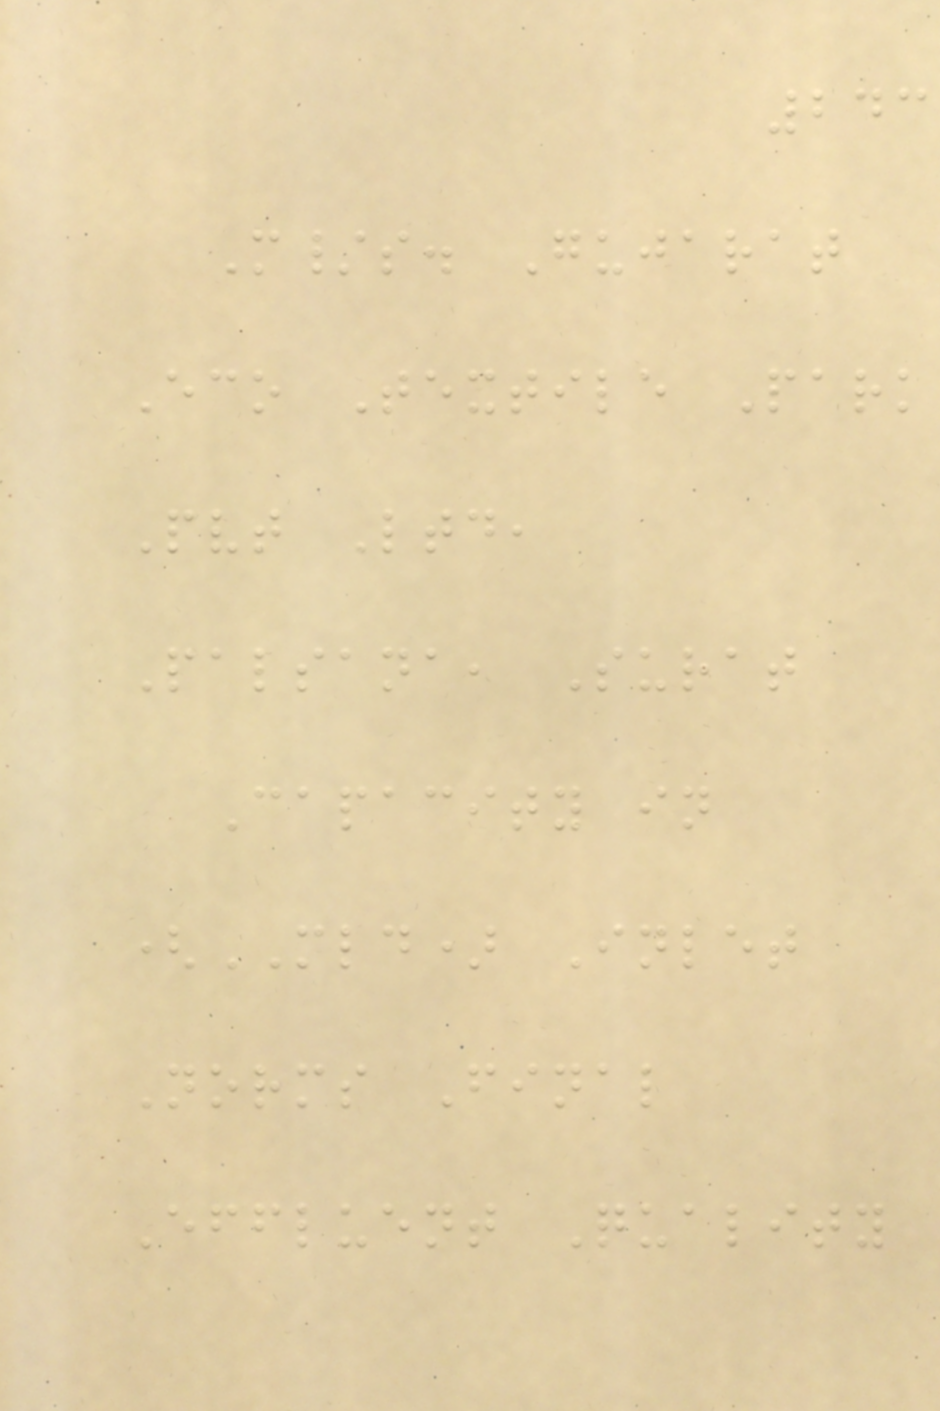243
M/s. Gujarat
Eco Textile Park
Pvt Ltd,
Palsana, Surat
Capacity in
(MLD) Inlet
Norms Final
Effluent Quality
